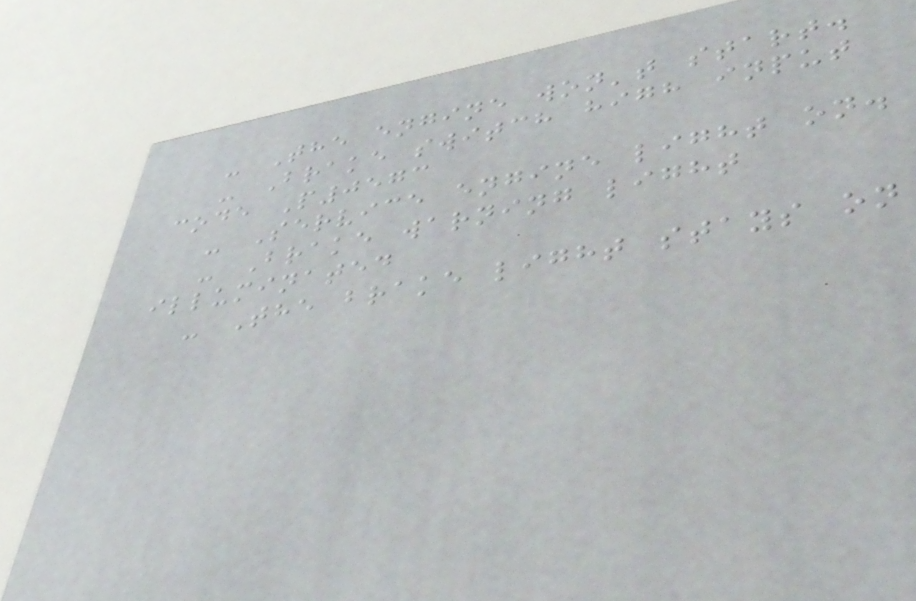- The engine won't start.
- Brake switch high input
code P0573
- Service engine light on.
- Brake warning light
illuminated
- The brake light stays on
